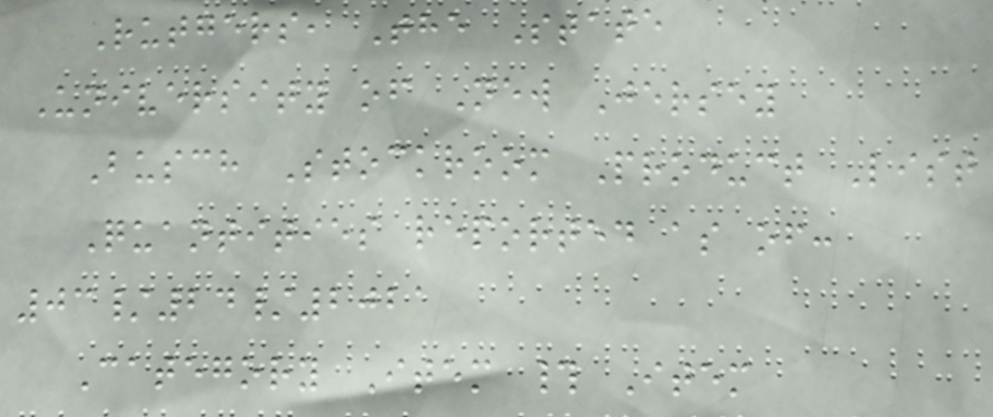Rutgers, The State
University of New Jersey
Busch Stockroom Product List
Quantities reported as of:
03/24/2021
Category Item # Item
